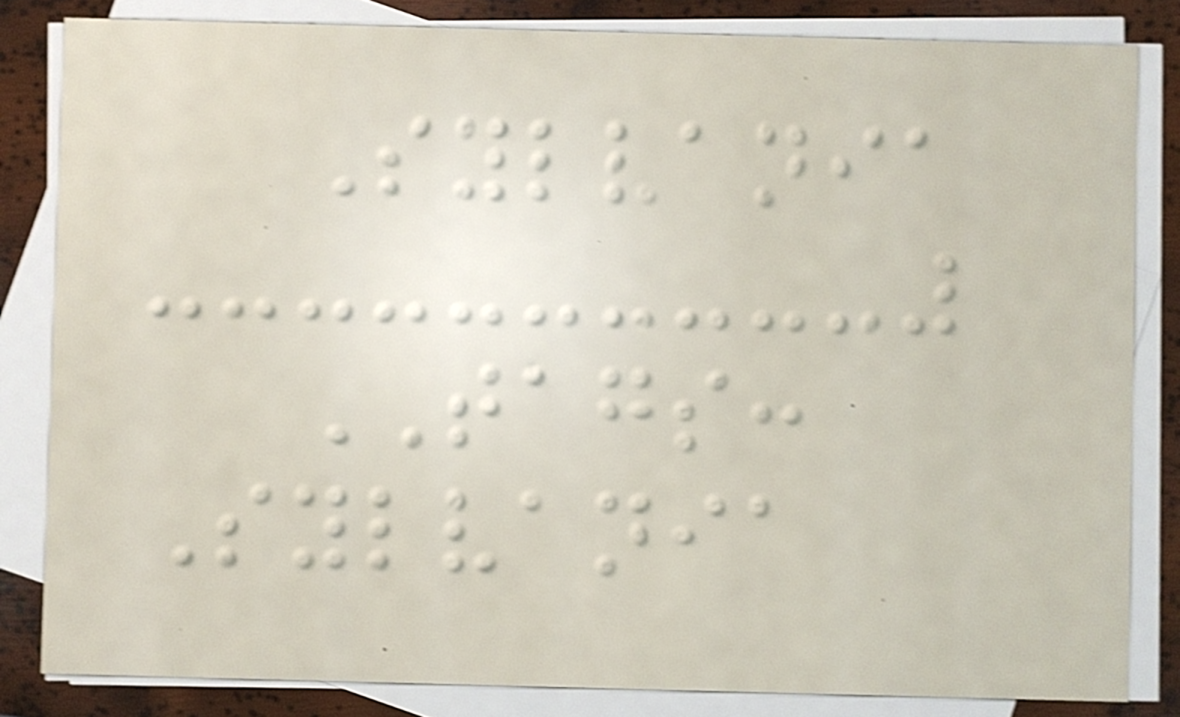Sylvania
TAGS:
Sylvania
